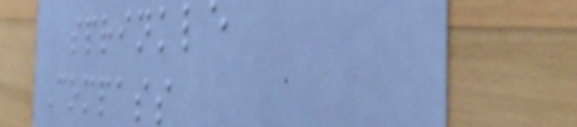sprinkle
Compass
